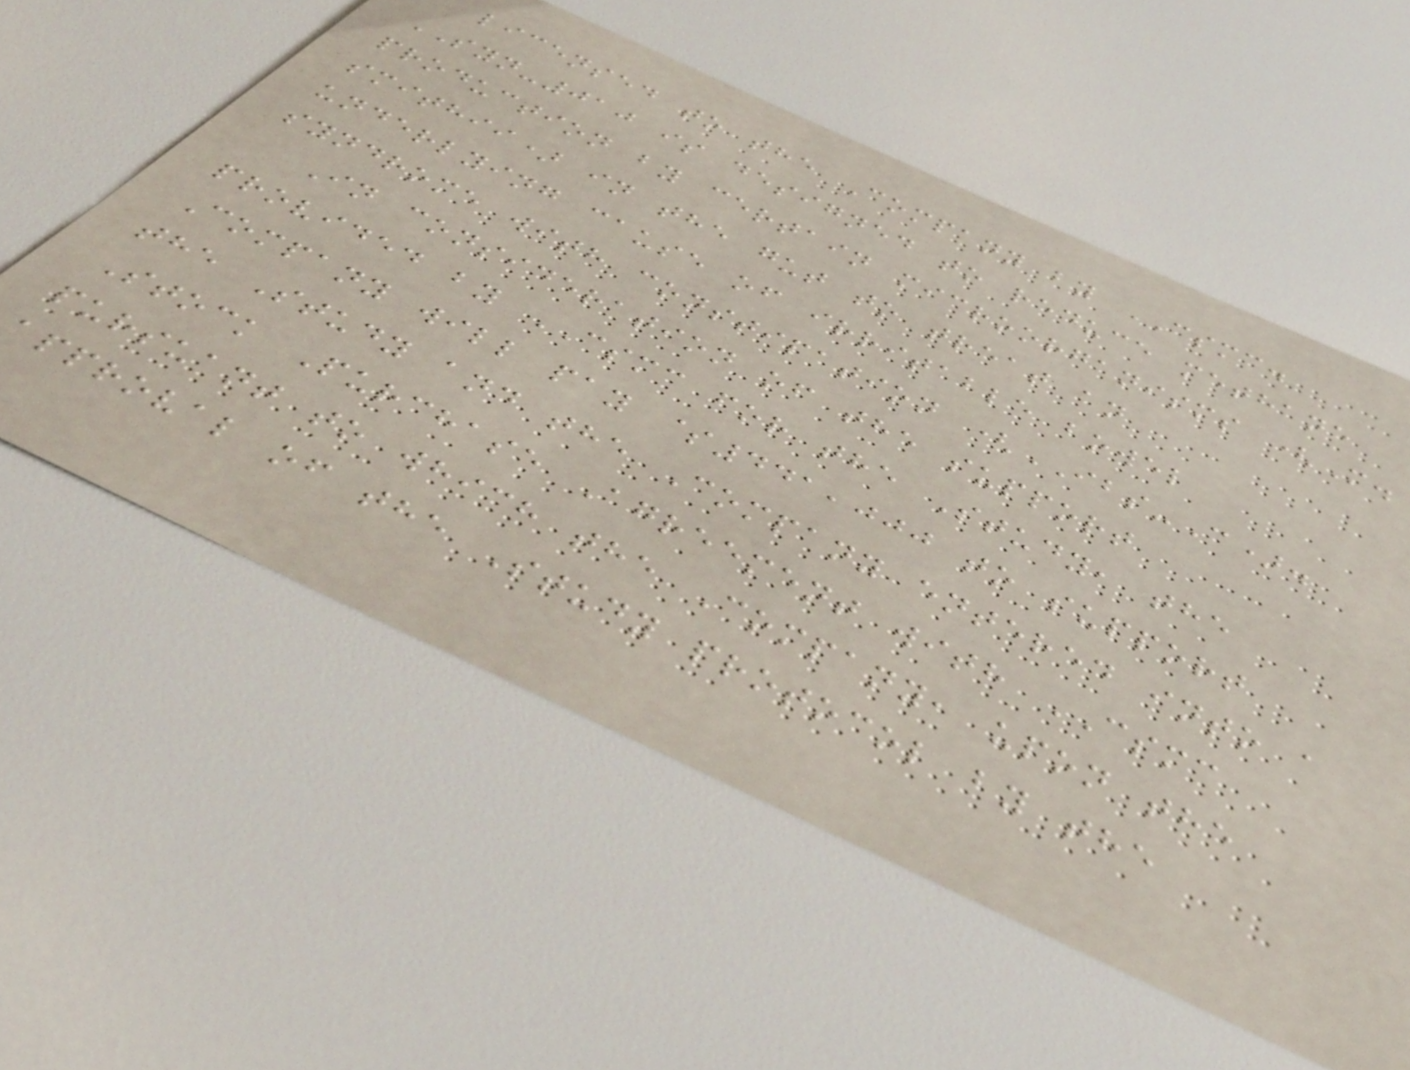licensed to the Company by CSMC.
SYN-010 is designed to reduce methane
production by certain microorganisms (M.
smithii) in the gut to treat an
underlying cause of irritable bowel
syndrome with constipation (IBS-C).
In consideration of the support
provided by CSMC for the Study, the
Company will pay $441,000 to support
the Study and the Company entered into a
Stock Purchase Agreement with CSMC
pursuant to which the Company, upon the
approval of the Study protocol by the
